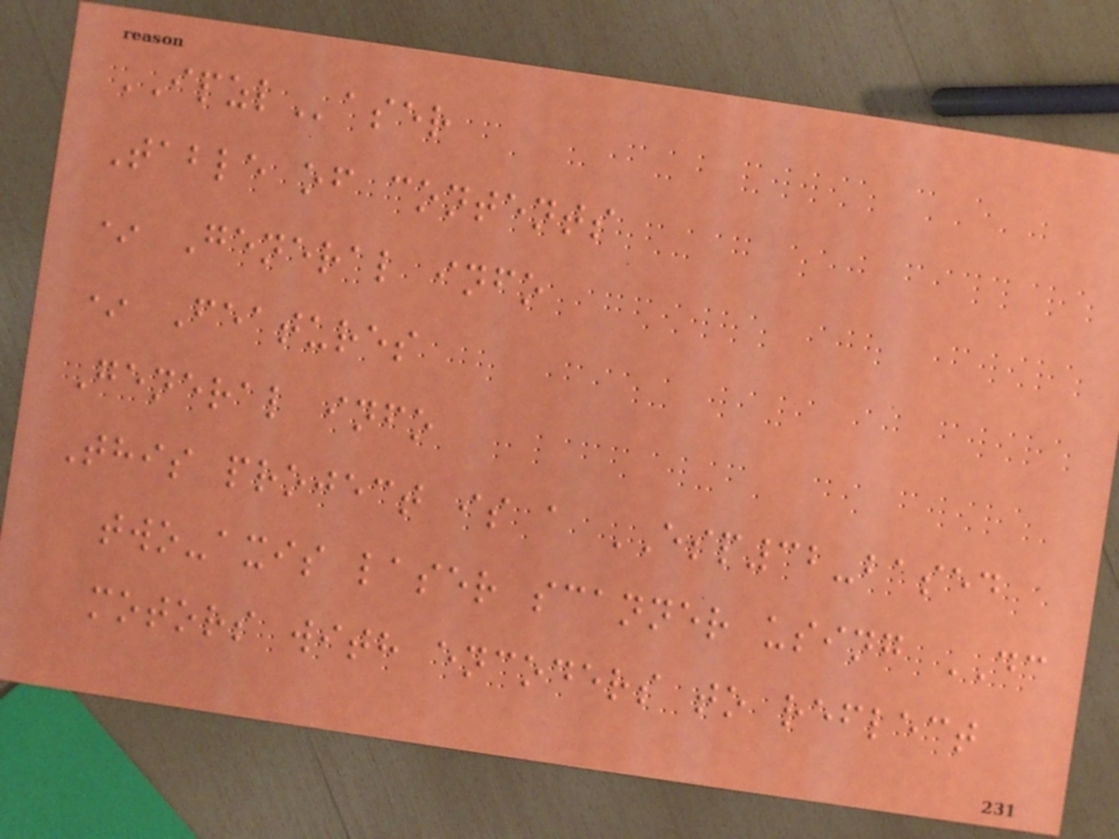IPZLaser
Table of contents
* General info
* Features
General info
This project is a ESP32-based
two-axis laser scanner using DC
motors with encoders to reflect
